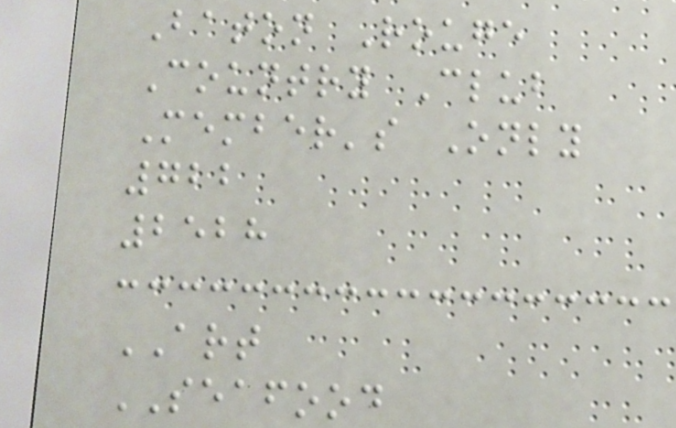Baton Rouge
Country Club
Member's Only
722
2528
ART
SEAFOOD
